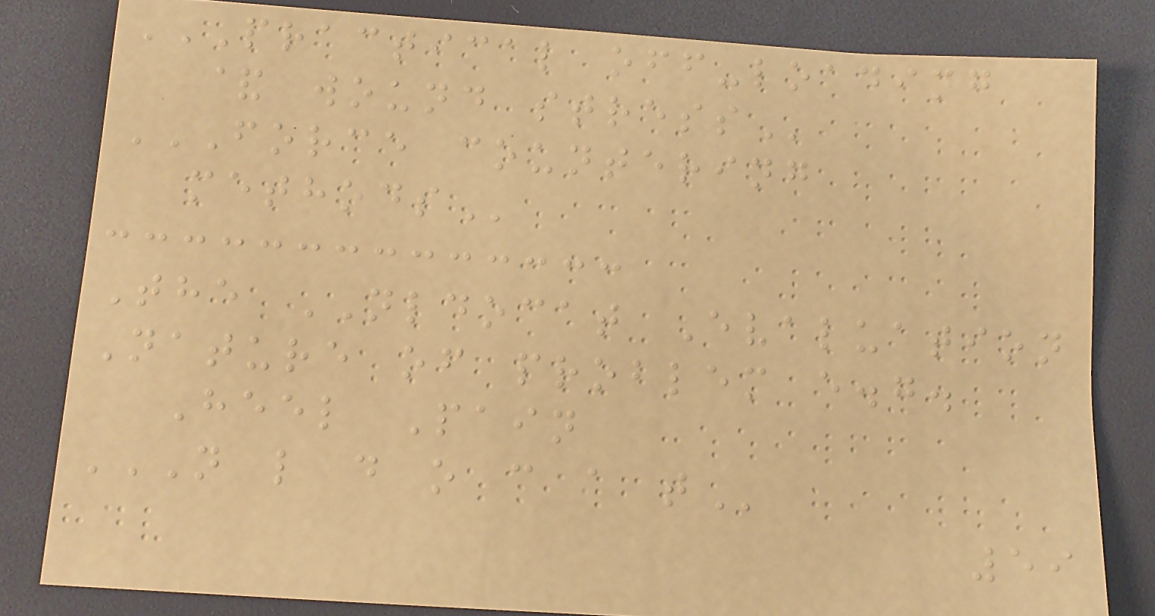PRACTICAL OFF-LOADING
& WOUND STRESS
FORCE COUNTERING
METHODS
The NLDOCAT Evaluation
Nature of problem e.g.
Heel Pain
N L D O C A T
59
